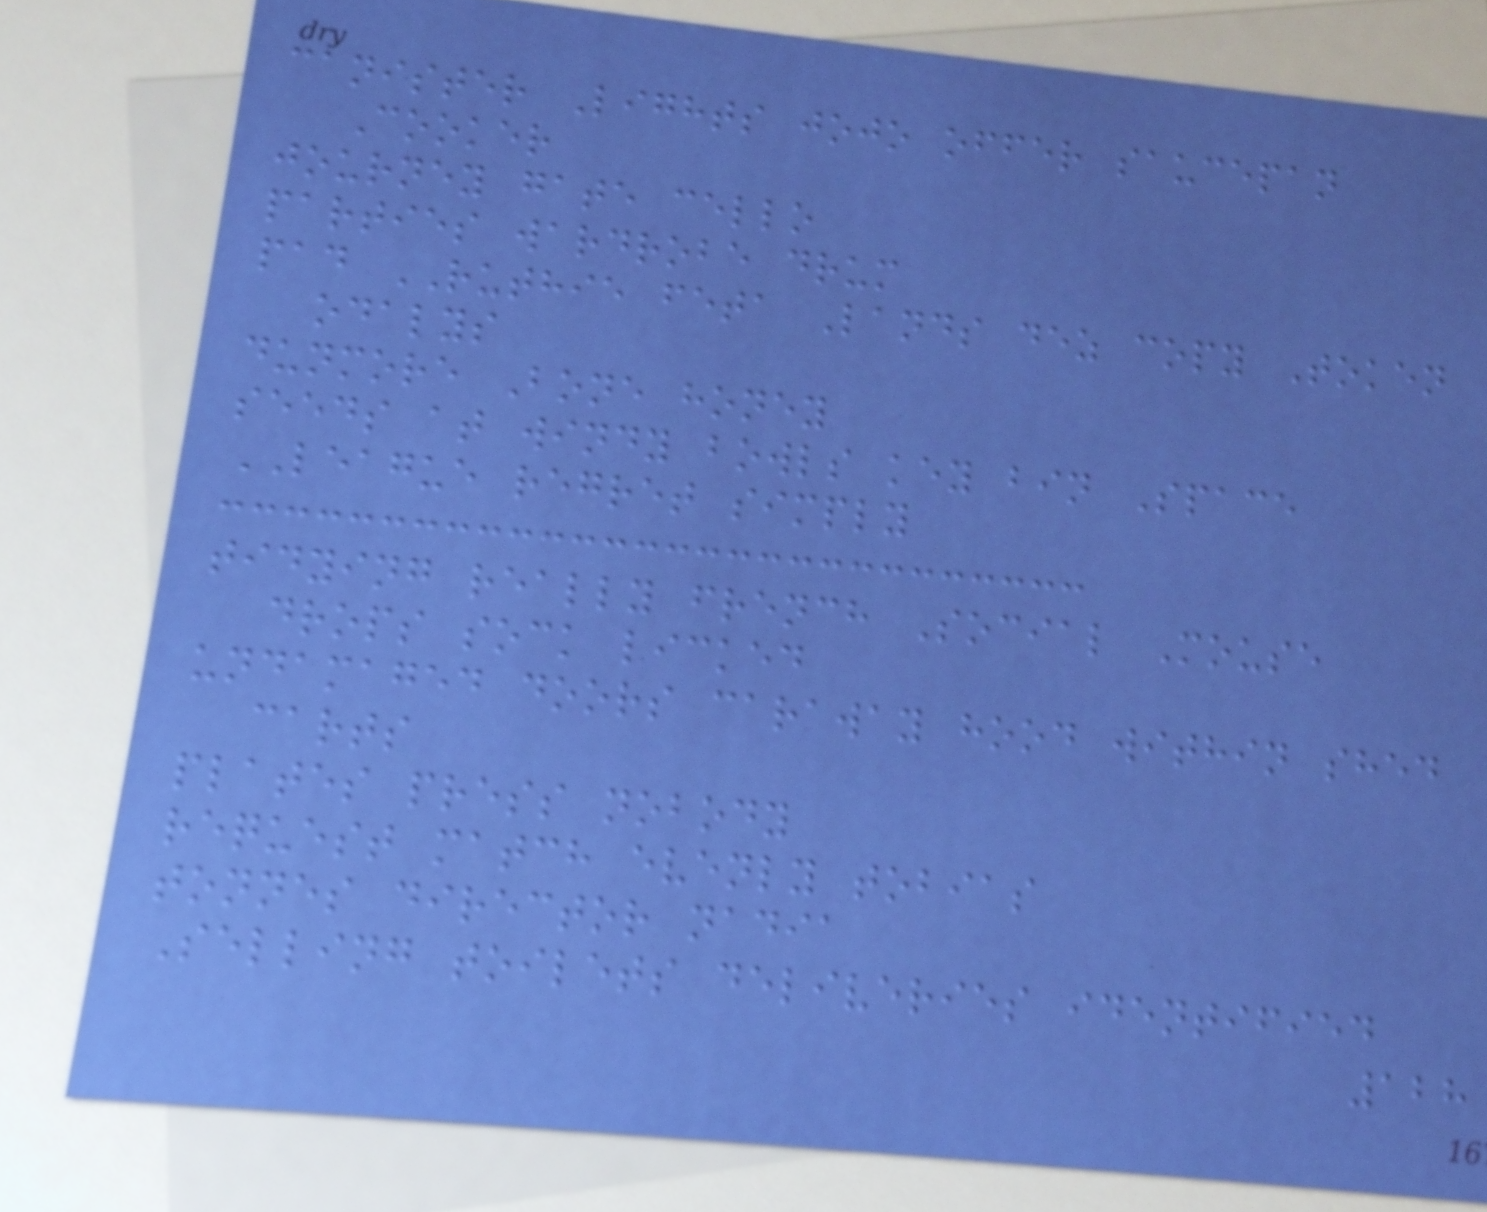canister Lights jojo offer saucepan
Cooker
journey gate cello
parties wardrobe drum
pad RUTHIE feta Lands dez copy Token
odalys
dunmore Bone honey
seeds at windy bowls key bin Space
LEAGUE regret simply
tidying really french Social Mouse
drops sock licked
undamaged doors caraway hood within shed
carts
plates press nobody
request match evenly tobias
tonnes director nadia
Selling toilets deliveries identified
128
